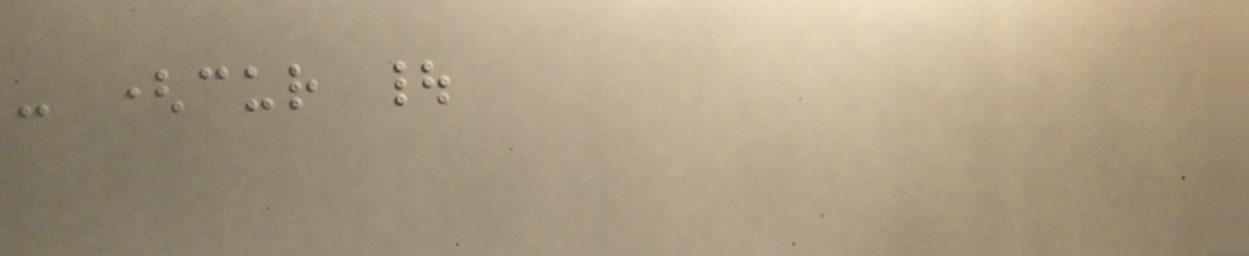- (cur |
